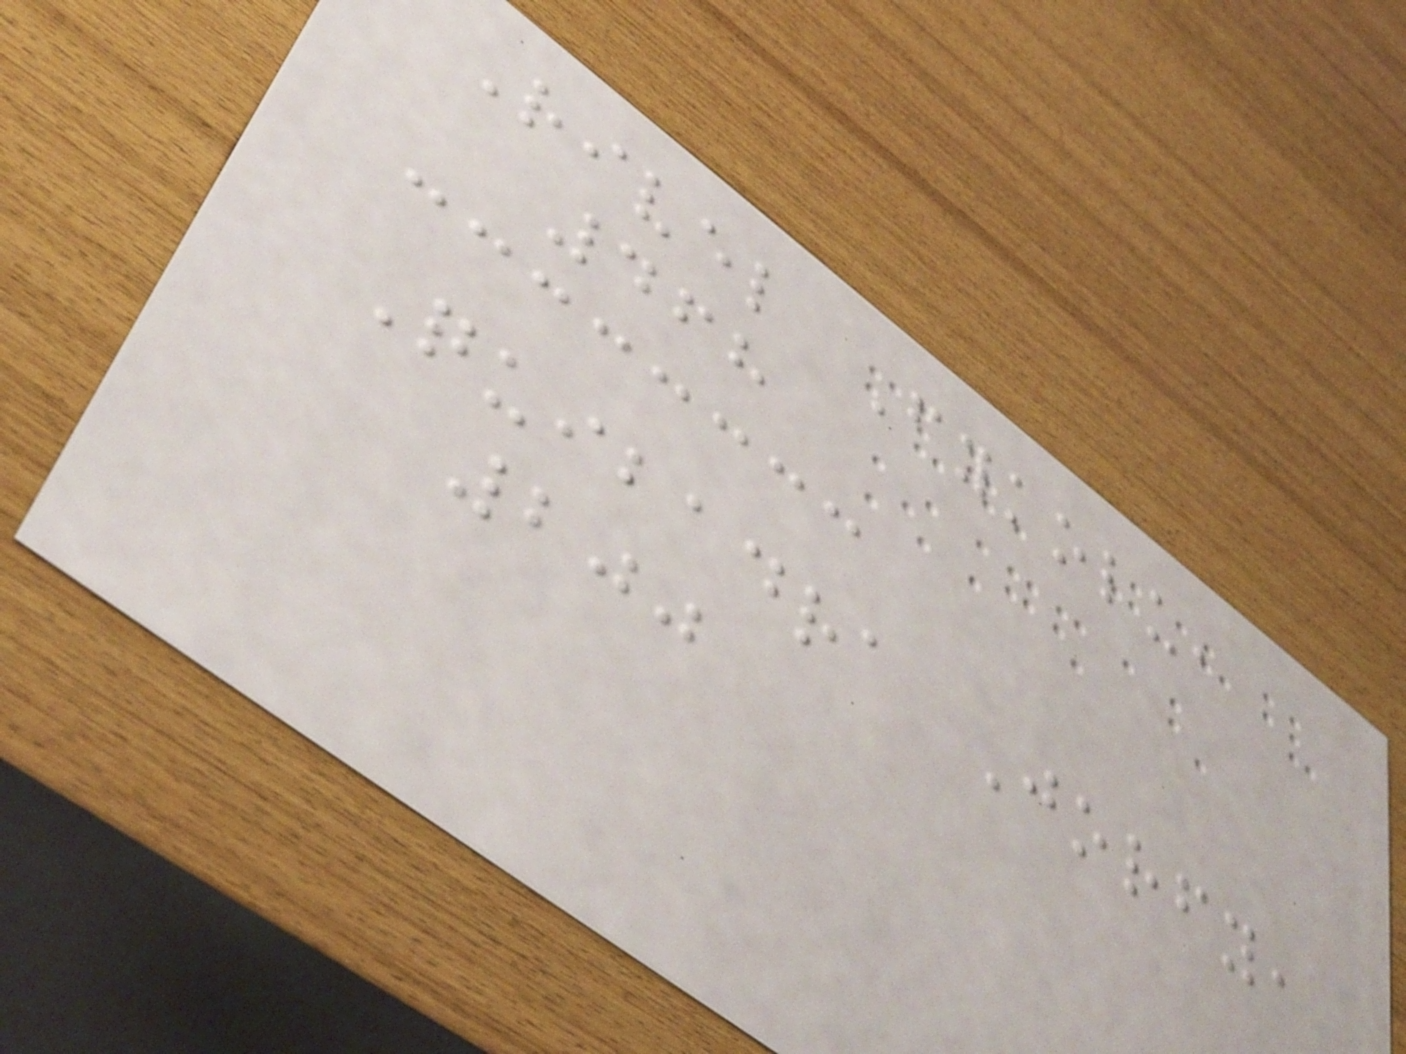Rivel Fykolu,
468
Quibadra Jorfy,
200
